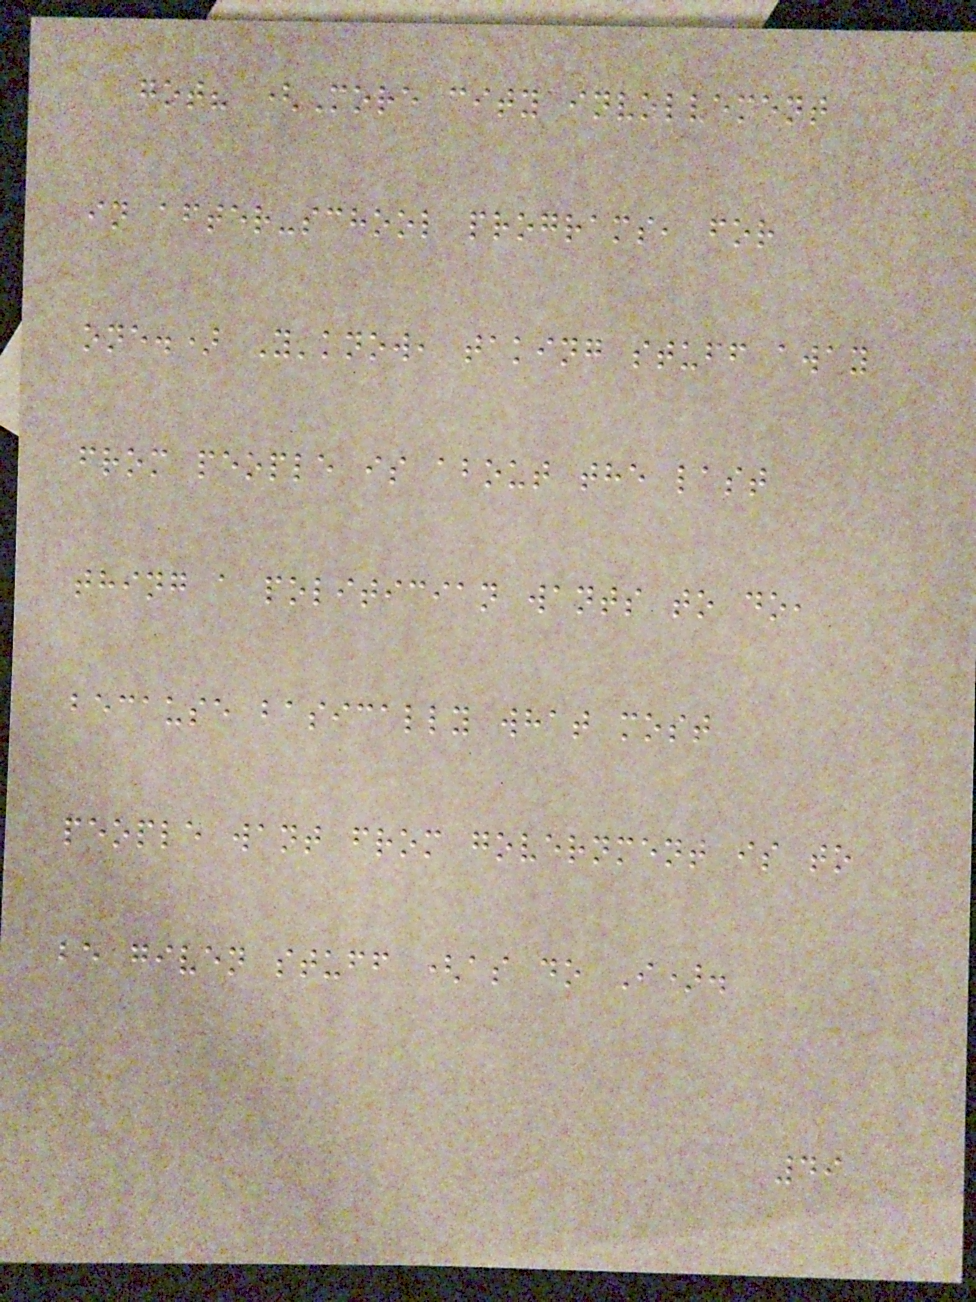got? (More city involvement
in after-school programs, for
one.) Y'know, taking stuff away
from people is about the last
thing a politician wants to do,
because basically what most
people want from government is to
be given stuff (as do I).
49
